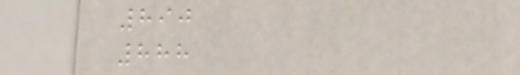890
888
